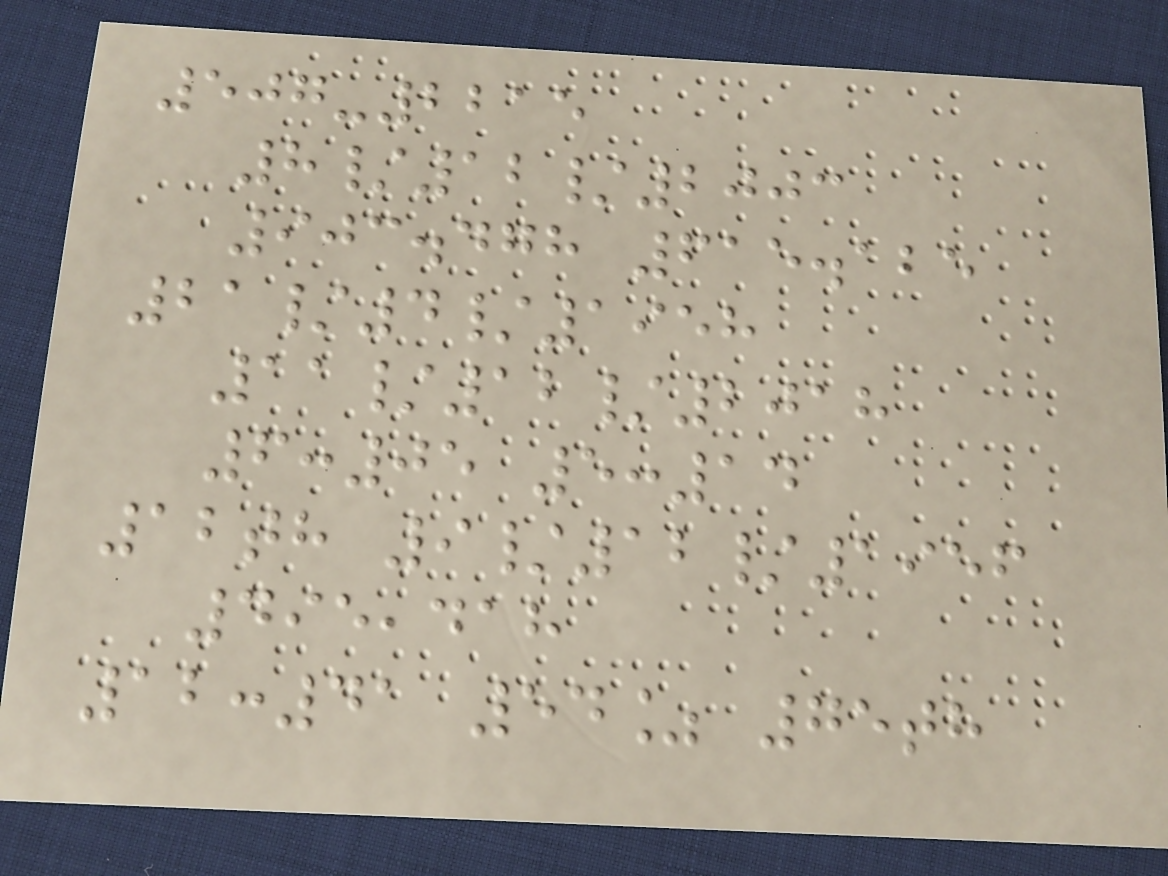507-2215
8/12/2003
903.478 615.125
21/4/1958
11/12/2018
6:05 5:14
12th 9/12/1956
495,418
12:41 54% 75th
